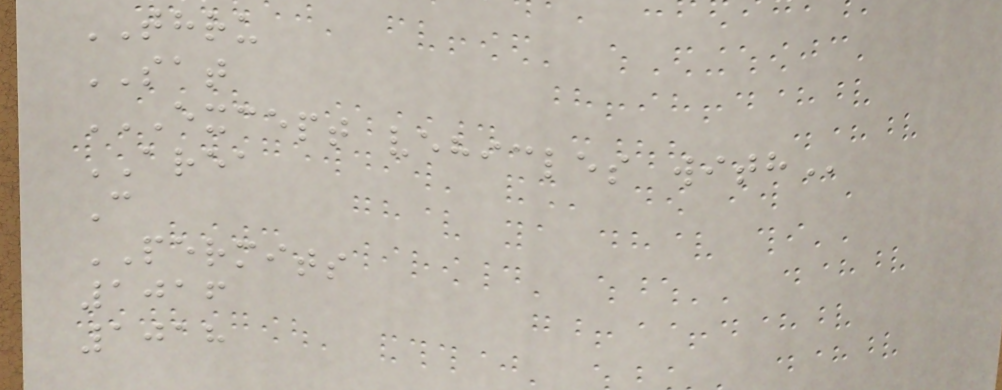THRU
SAT
EXCEPT VEHICLES WITH
AREA
C
PERMITS
1016
1018
